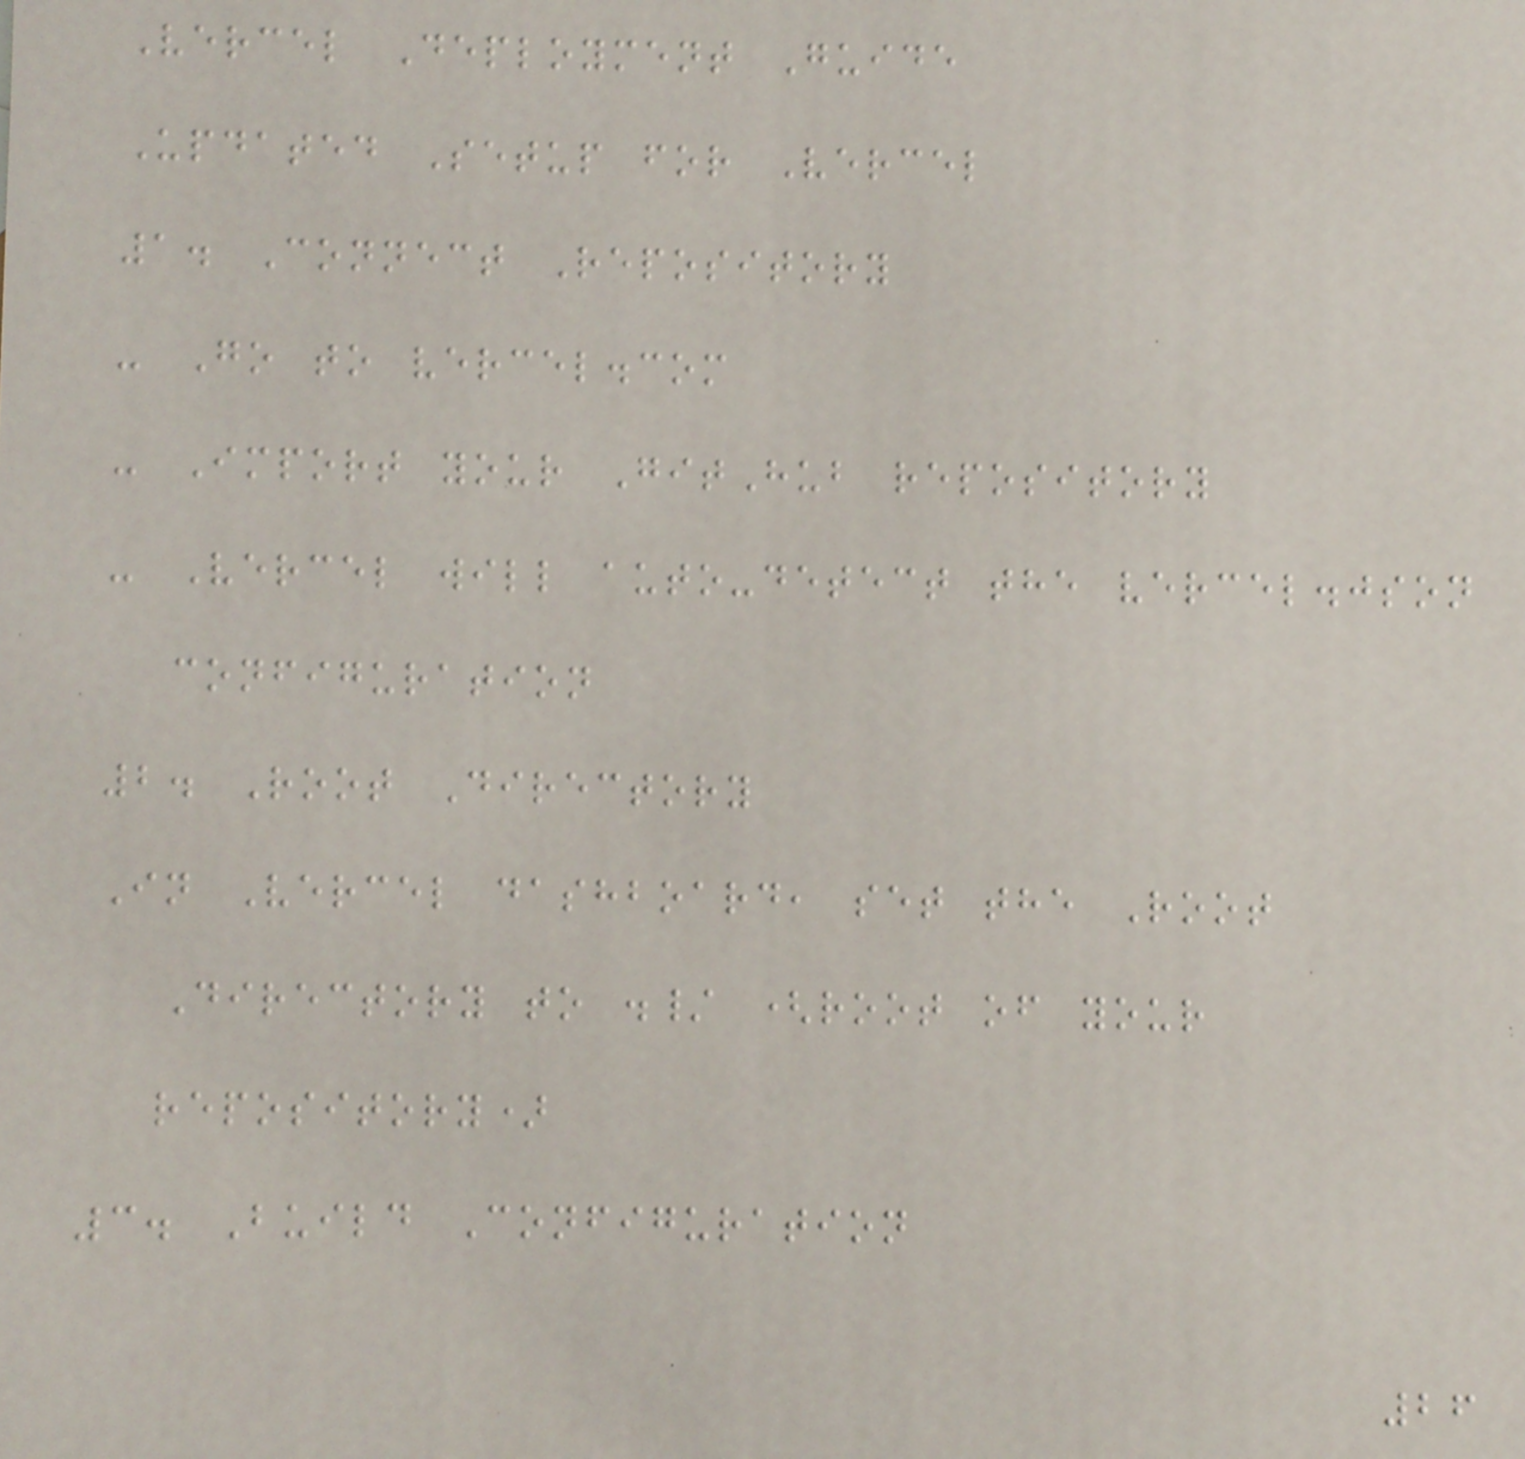Vercel Deployment Guide
Updated Setup for Vercel
1. Connect Repository
- Go to vercel.com
- Import your GitHub repository
- Vercel will auto-detect the vercel.json
configuration
2. Root Directory
In Vercel dashboard, set the Root
Directory to ./ (root of your
repository)
3. Build Configuration
26
